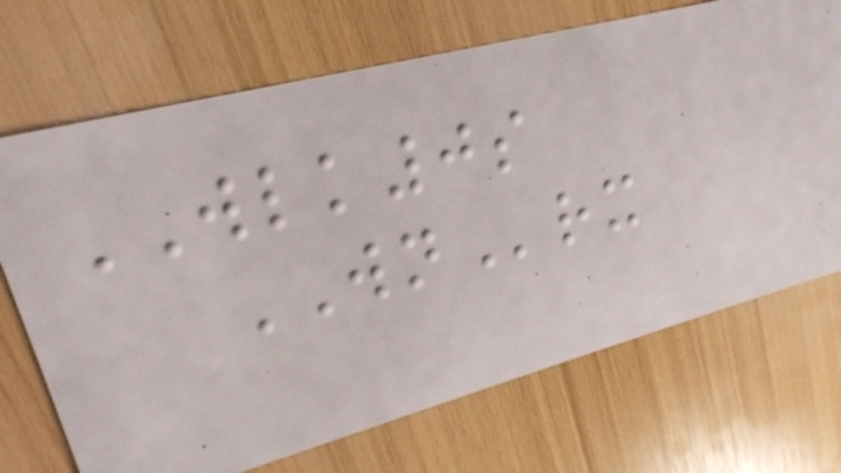WLK0s
WNrx
